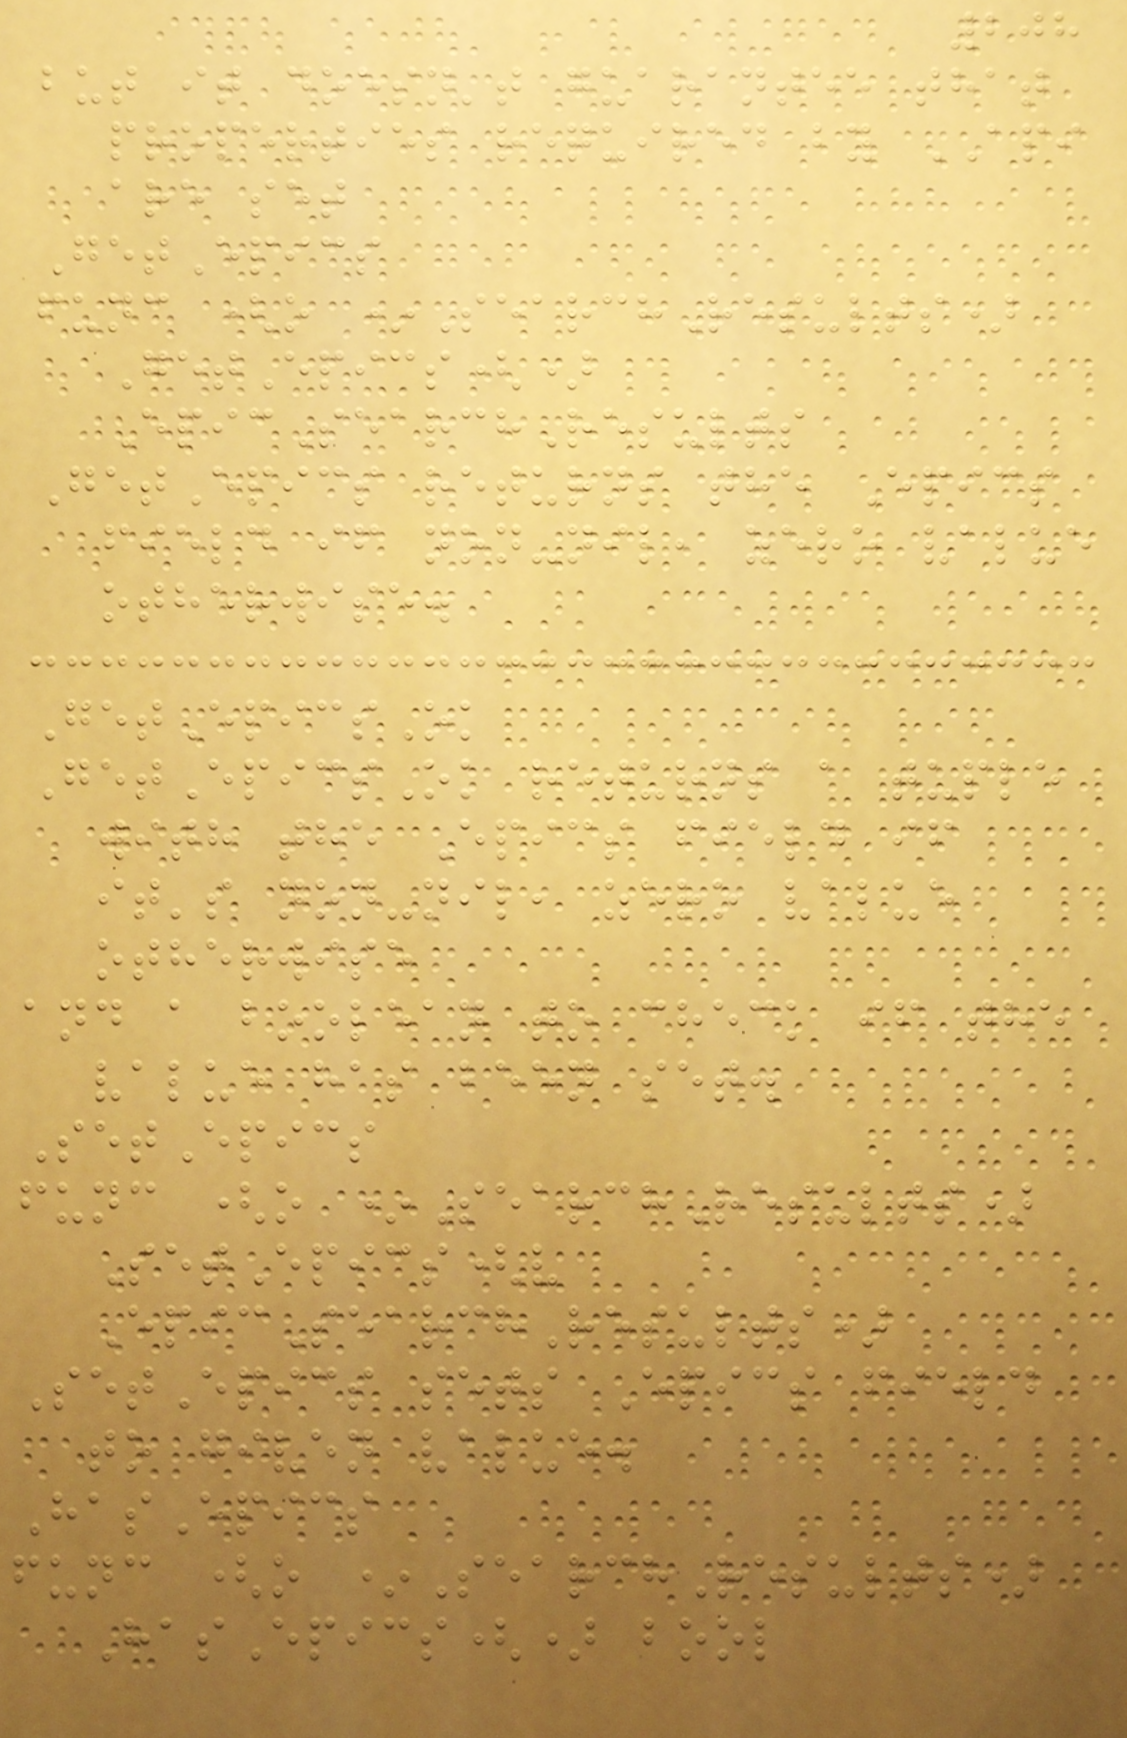208
but it doesn't guarantee that
properties required by API
are set
GetEpics
func (o *SearchResults)
GetEpics()
EpicSearchResults
GetEpics returns the Epics
field if non-nil, zero value
otherwise.
GetEpicsOk
GetEpicsOk returns a tuple
with the Epics field if
it's non-nil, zero value
otherwise
and a boolean to check if the
value has been set.
SetEpics
func (o *SearchResults)
SetEpics(v
EpicSearchResults)
SetEpics sets Epics field
to given value.
HasEpics
func (o *SearchResults)
HasEpics() bool
